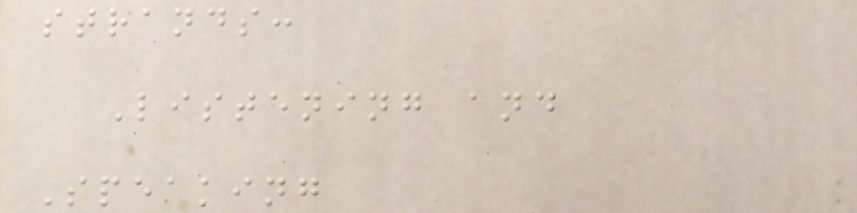strands:
Listening and
Speaking
